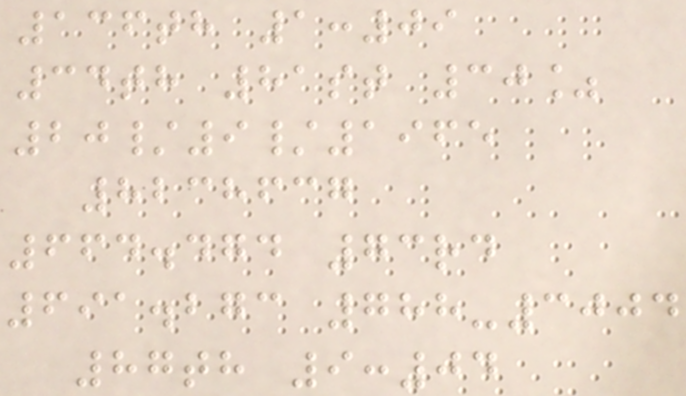136th 1:09
34th 81st 30%
20/9/1965
8238637
664.474 73rd
691.273 788-3004
87th 9:04
